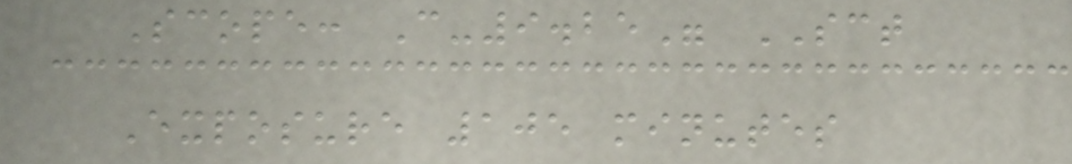Scope: C-9.25" SCT
Exposure 105 minutes
